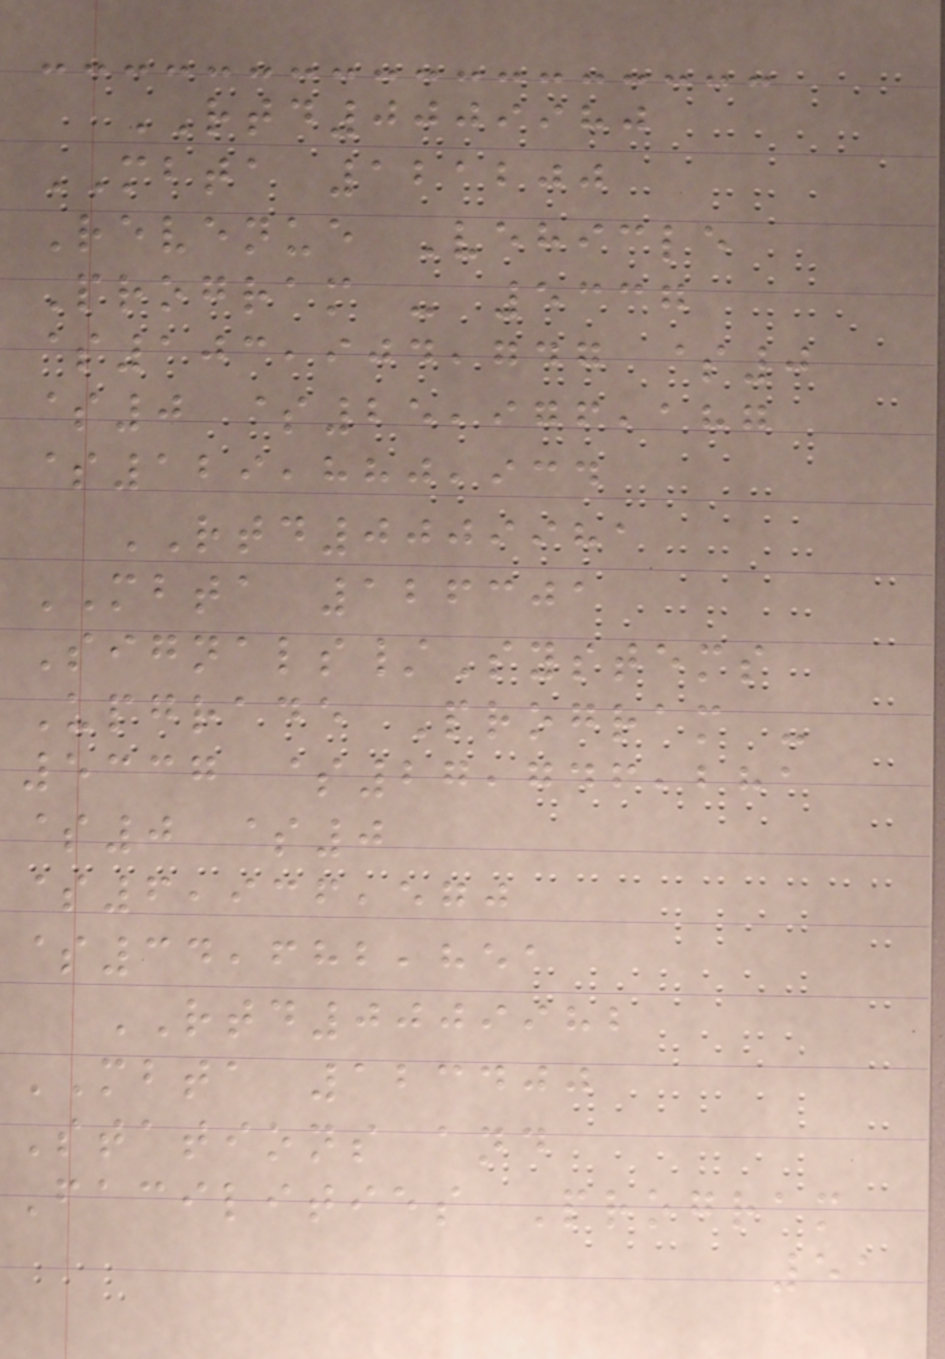RTD0009980
MBTA 121200
Revenue Vehicle
Program - 5337
$103,904,747 $0
$0 $25,976,187
$129,880,934
RTD0009981
MBTA 126301
Signals/Systems
Upgrade Program -
5337 $27,746,281
$0 $0
$6,936,570
$34,682,851
RTD0009982
MBTA 123400
Stations and
Facilities Program
51
